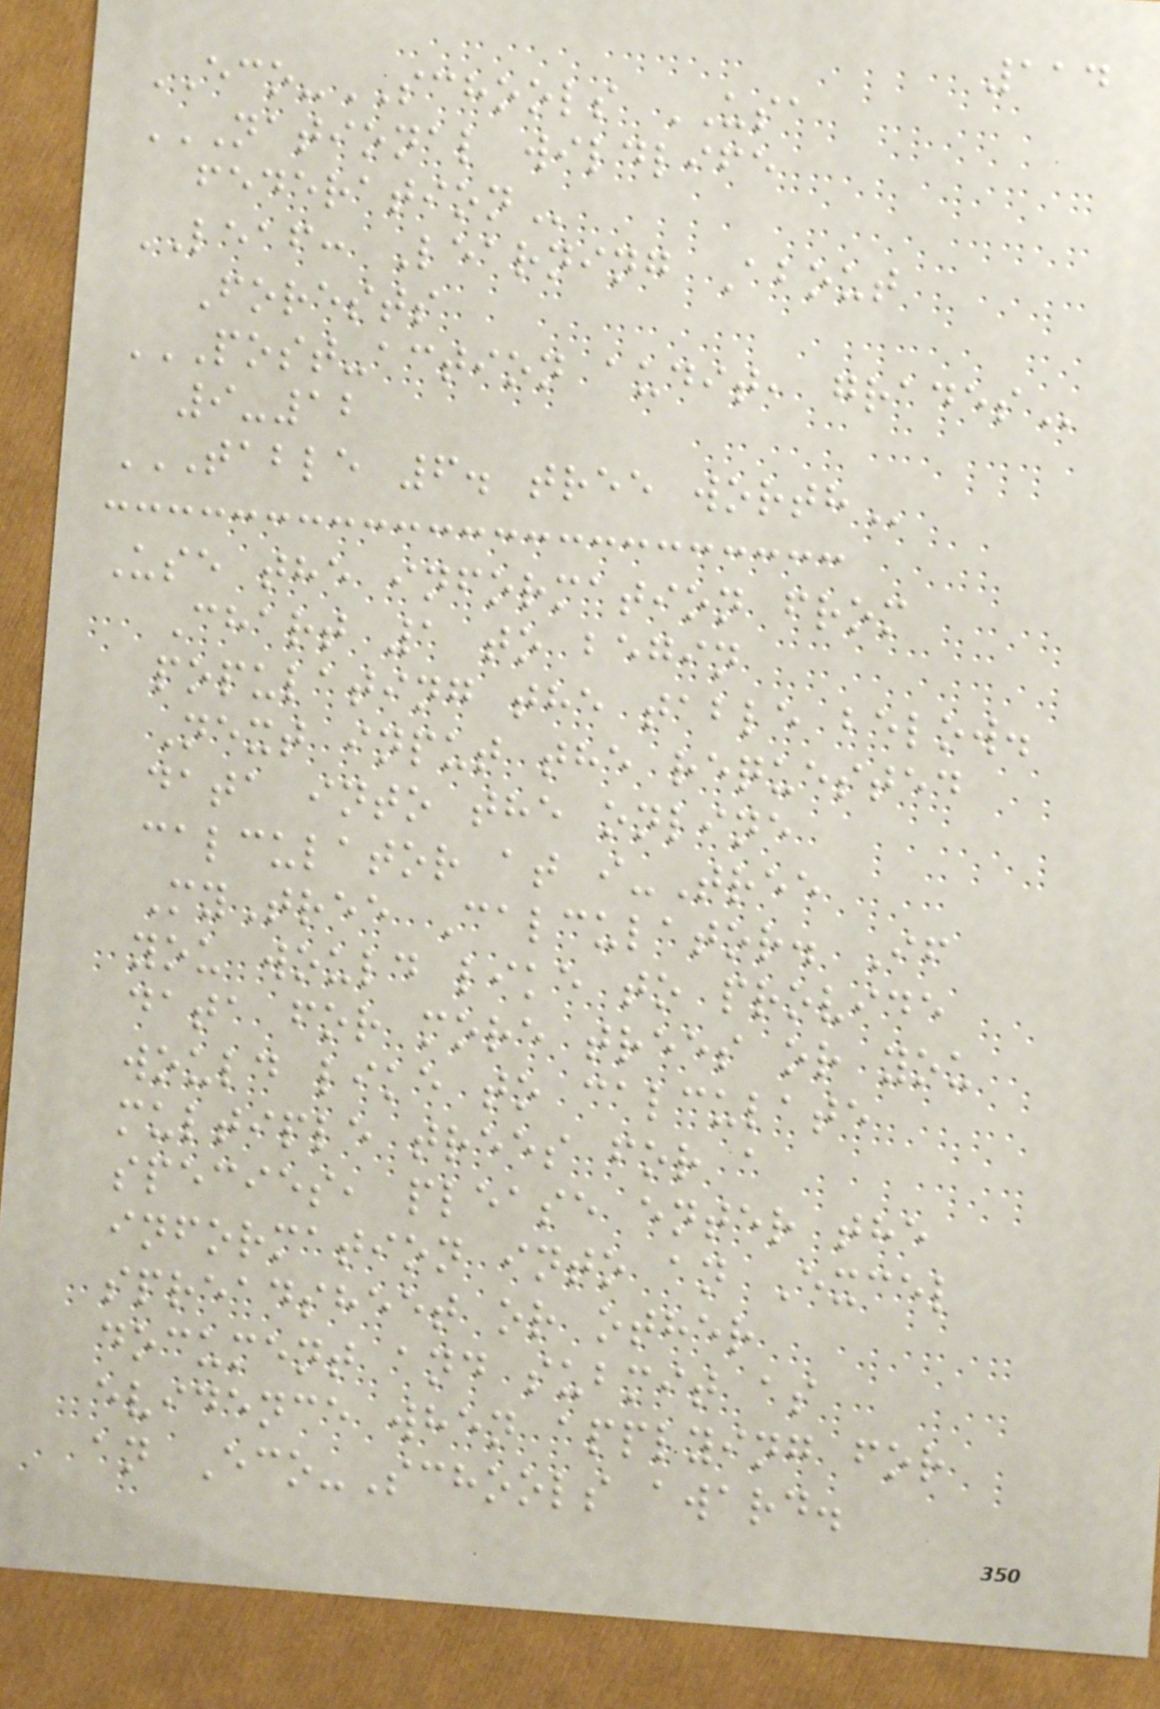114
ECO-SCHOOLS USA
NATIONAL WILDLIFE
FEDERATION
LEAF: Learning About
Forests
POST-ACTION AUDIT, GRADES
9-12
TABLE 6. TREE WORTH
Use the information from
Chart 1 to begin
populating the table below.
Next input the requested
data into the online
calculator at i-Tree
MyTree Calculator. If
you would like to provide
data for more trees or you
would like to calculate
multiple trees for a
species, please enter the
information into an Excel
spreadsheet or other
document and submit as
evidence when applying for
an Eco-Schools award.
